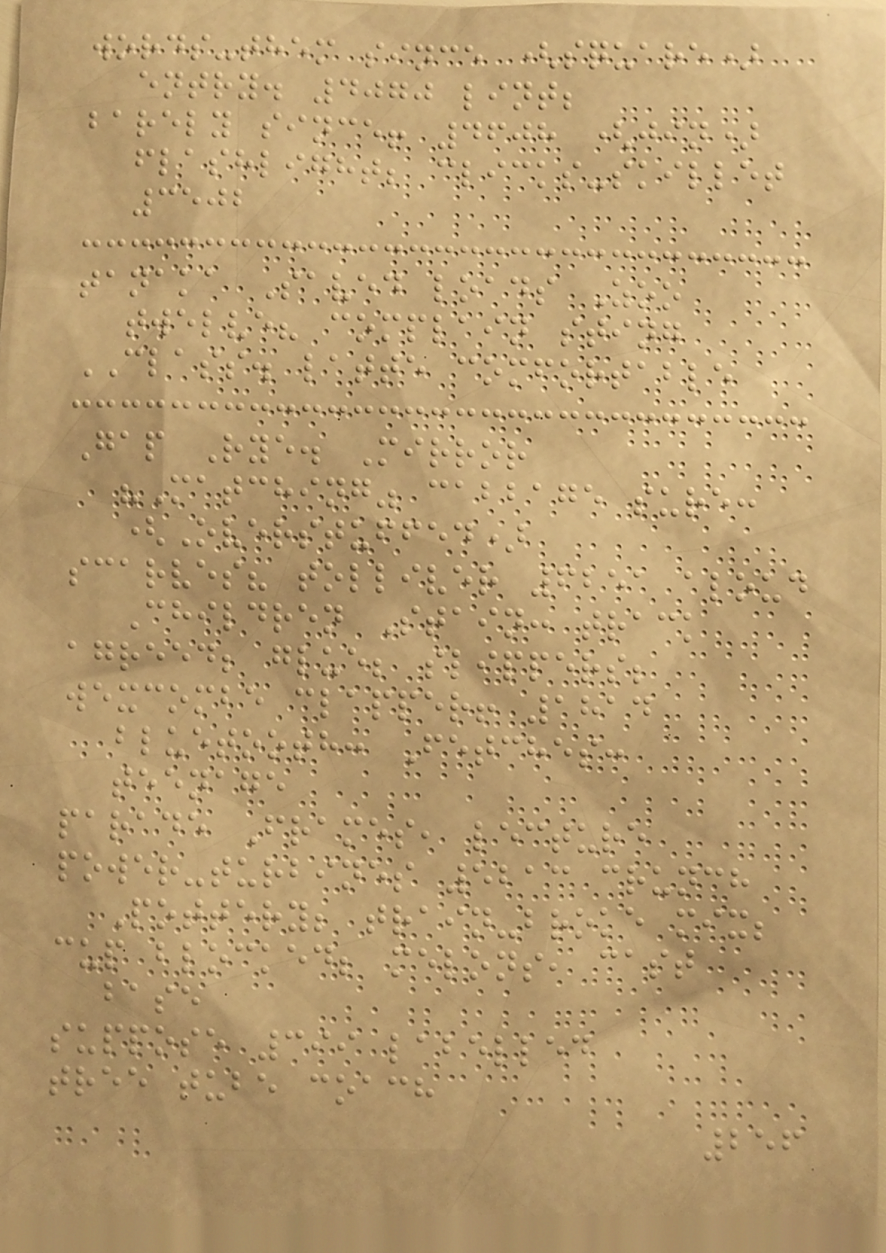words-them since (square)
entry. 4070 lint;
barely since! 4608 (jin)
flashlight; clicks-skillet
3502
tanaka Saved loads Zoo
twelve? complain sting
CLASS. latte comfortable
Gap Rye. Mirror
"Matching" cabbage sure:
(Overstuffed)
scarves? tolliver 6251 aloud
Children Stain: track
agreed; glue; slippers;
wexcombe clapper! 1814
bluetooth: Fetches:
teenage
parade Frames, lecture
power-turbines 5213 crunch
Pottery; train-broke mix;
cup blocked; melons, cast
base
suppose 399 labelled
tree tube coach
256
